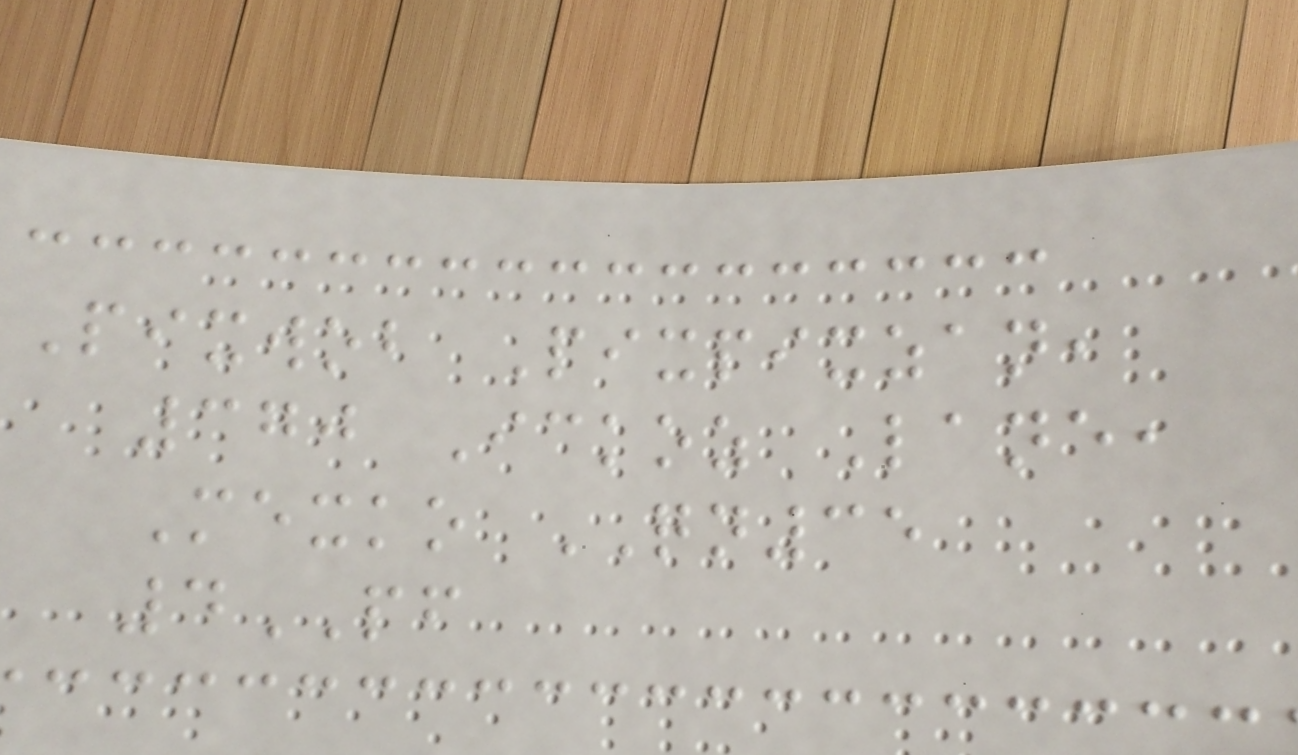Pixwob Pixpixzan,
370 Ickoz Lane,
Mexko QN35
4PF
